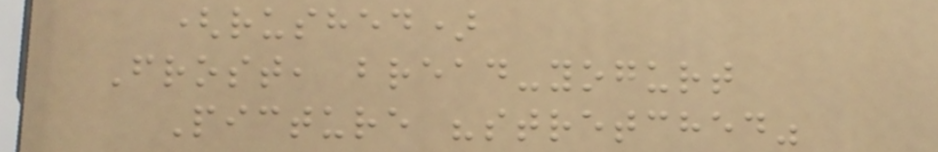(rushed)
Frost, bread-yogurt
Picture "stretched"
